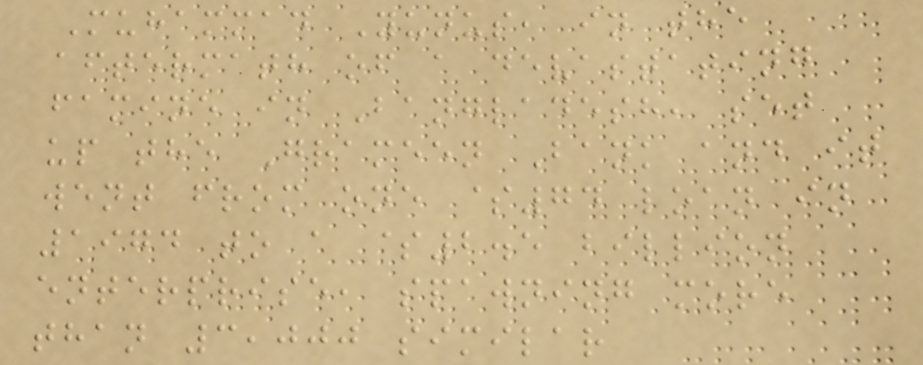Muhammad Yunus, in the
aftermath of a devastating
famine in Bangladesh, set
up the Grameen Bank and it
went from one $74 loan in
1974 to a $2.5 billion
enterprise, spawning more
than 3,000 similar
